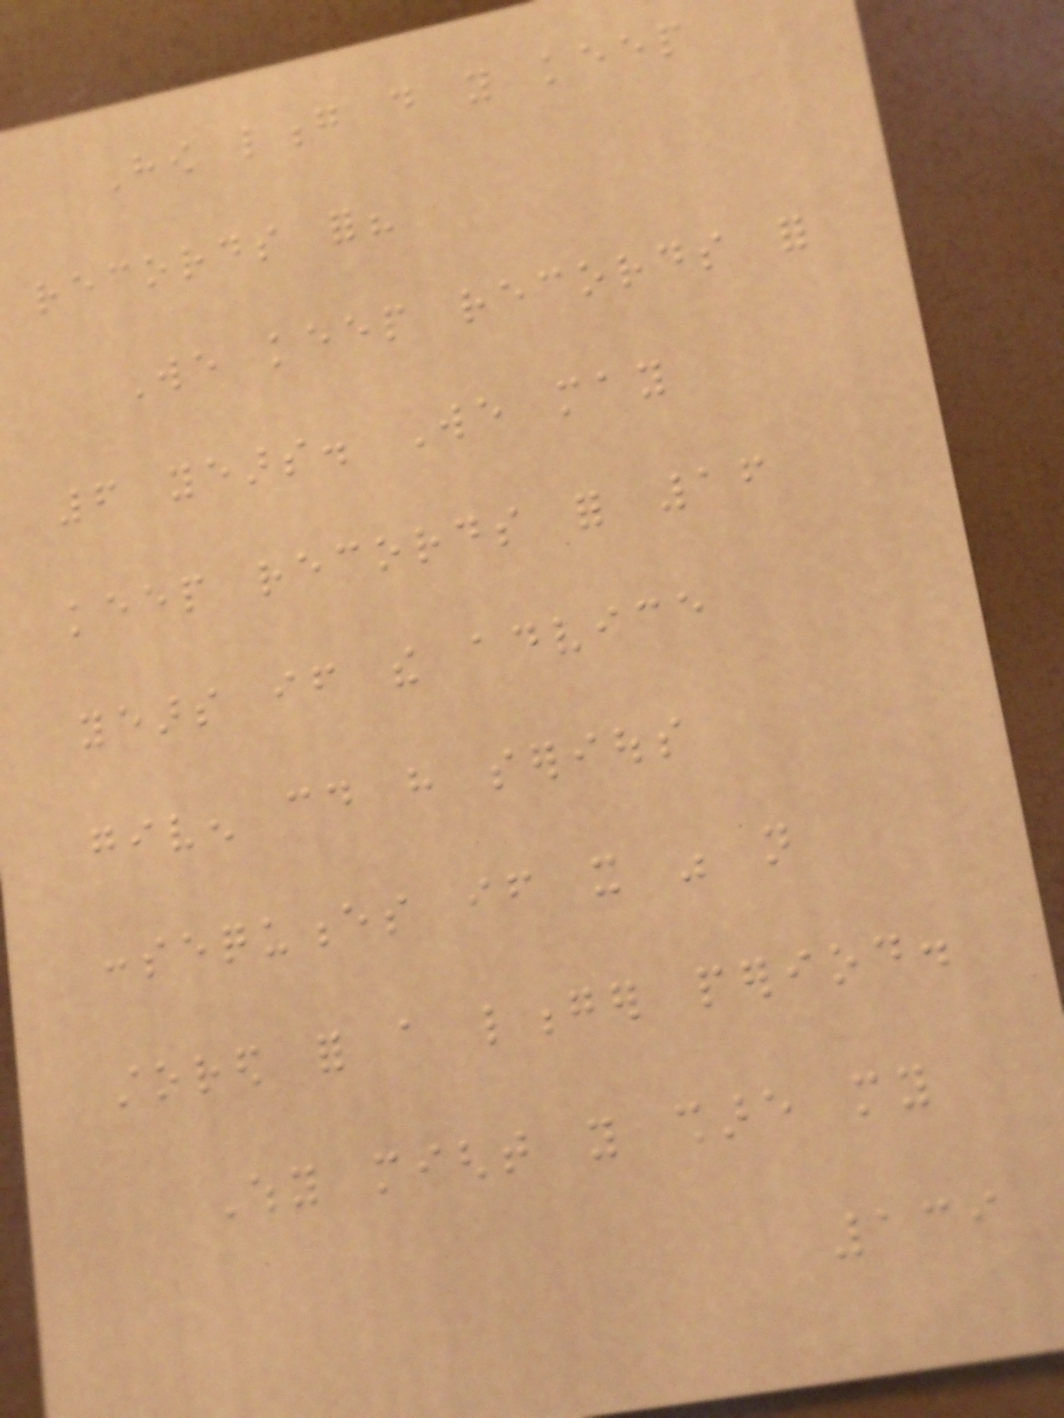How long do you keep
records for?
We keep records for
6 years. We may
keep records for 16
years if the advice
given could have serious
consequences if it was not
stored for a longer period.
Why might you share my
139
